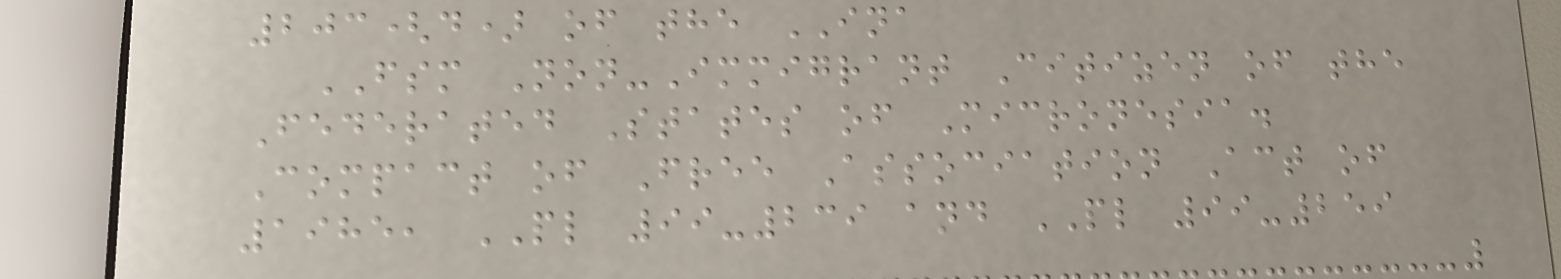203(d) of the INA
FSM Non-Immigrant Citizen of the
Federated States of Micronesia.
Compact of Free Association Act of
1985, PL 99-239 and PL 99-259
